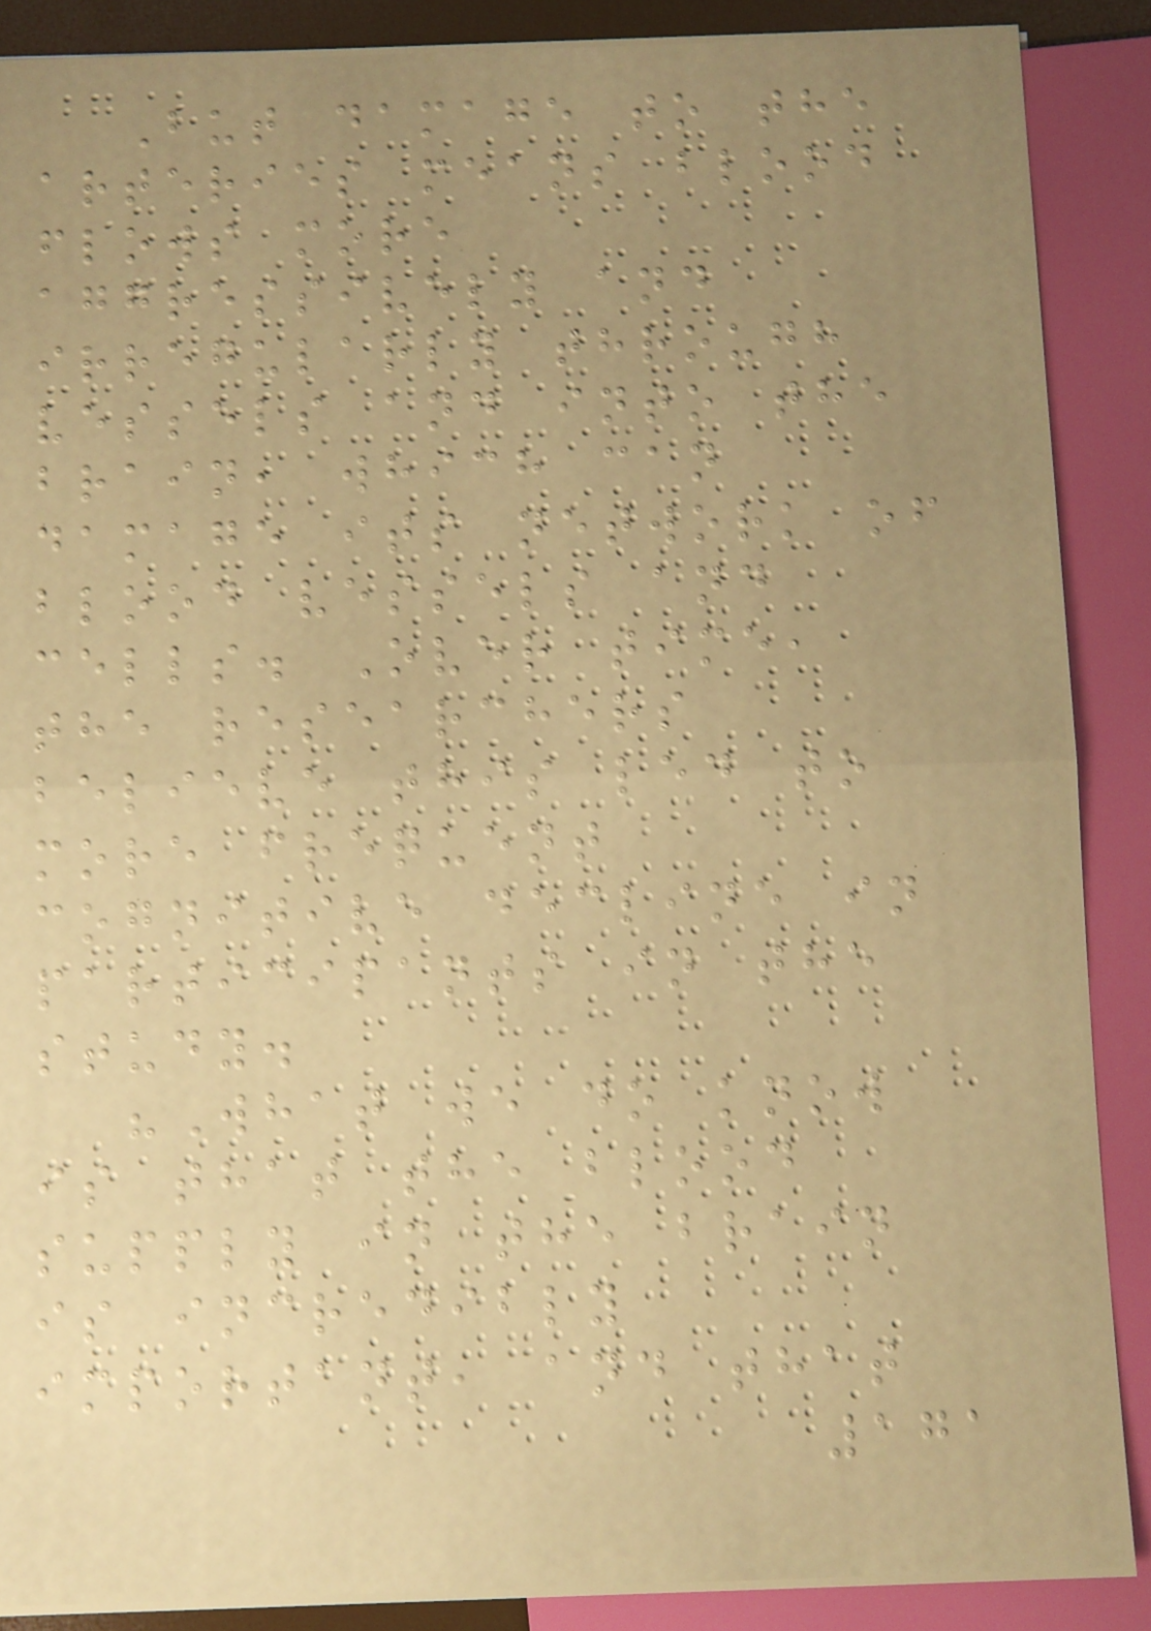But damage to the
arteries means blood
flows more
aggressively and
irregularly through
vessels and into the
brain, which can
damage its network of
blood vessels and
cells. Over time,
the researchers
believe this led to
more frequent
cognitive decline in
participants in the
study.
"What we do know
is that the blood
supply in the brain
is incredibly
important, and that
171
